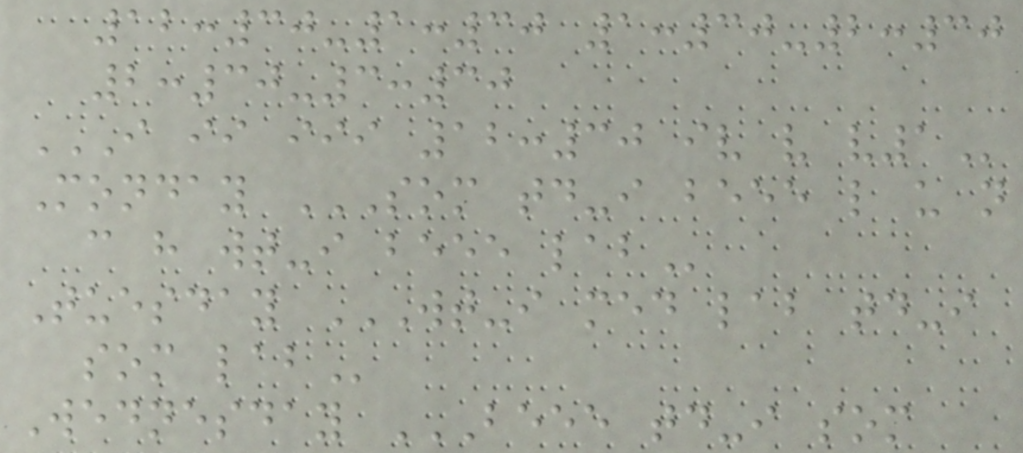12:30-1:30 1:30-2:30
2:30-3:30
I II III 12:30 IV V V1
Monday SOM TD-I BEEE L U N
C H WT-I BEEE LAB
Tuesday WT-I MED LAB TD-I
SOM LAB
Wednesday BEEE TD-I SOM
